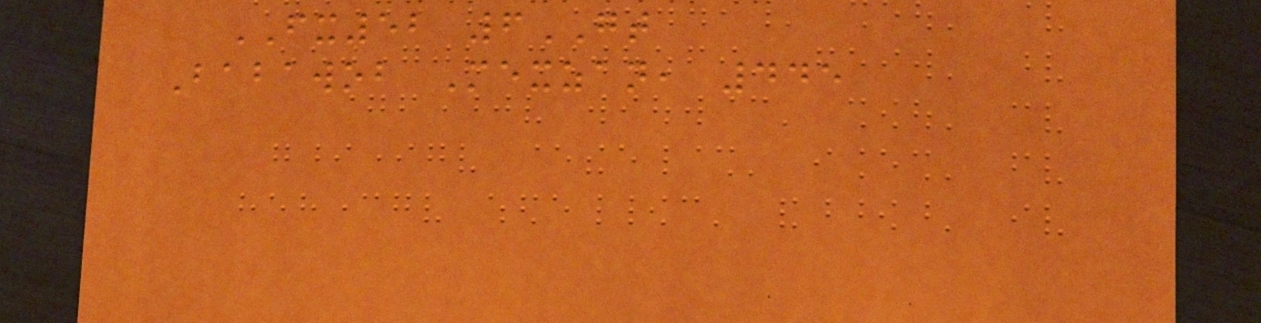FX52 6GT
Babawob Mexzan, 445
